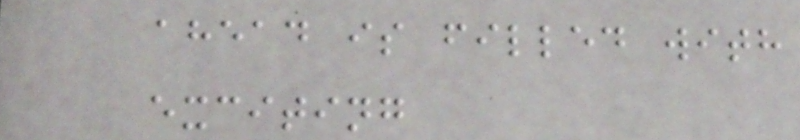ahead is filled with
exciting
